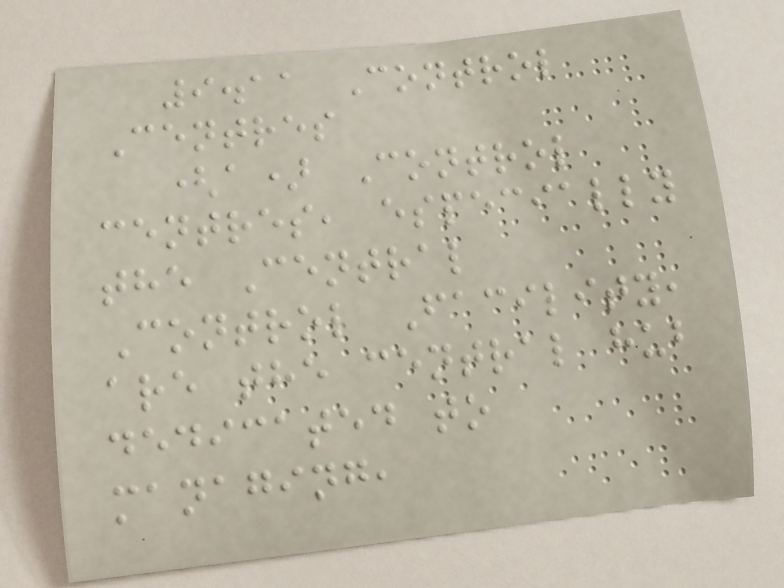9.11 Control
Centres
(a) Control
centres, especially
the Central
Control Facility,
are the central hub
dedicated to
managing,
